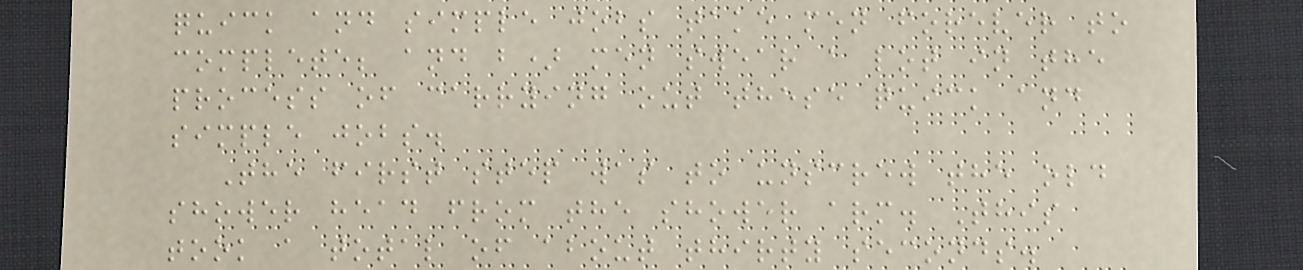quick and simple jobs take men forever to
complete; and b) men swear a lot in the
process of carrying out these quick and
simple jobs.
The first step was to unscrew the old
shower head from the shower arm. This
took a total of about thirty seconds.
